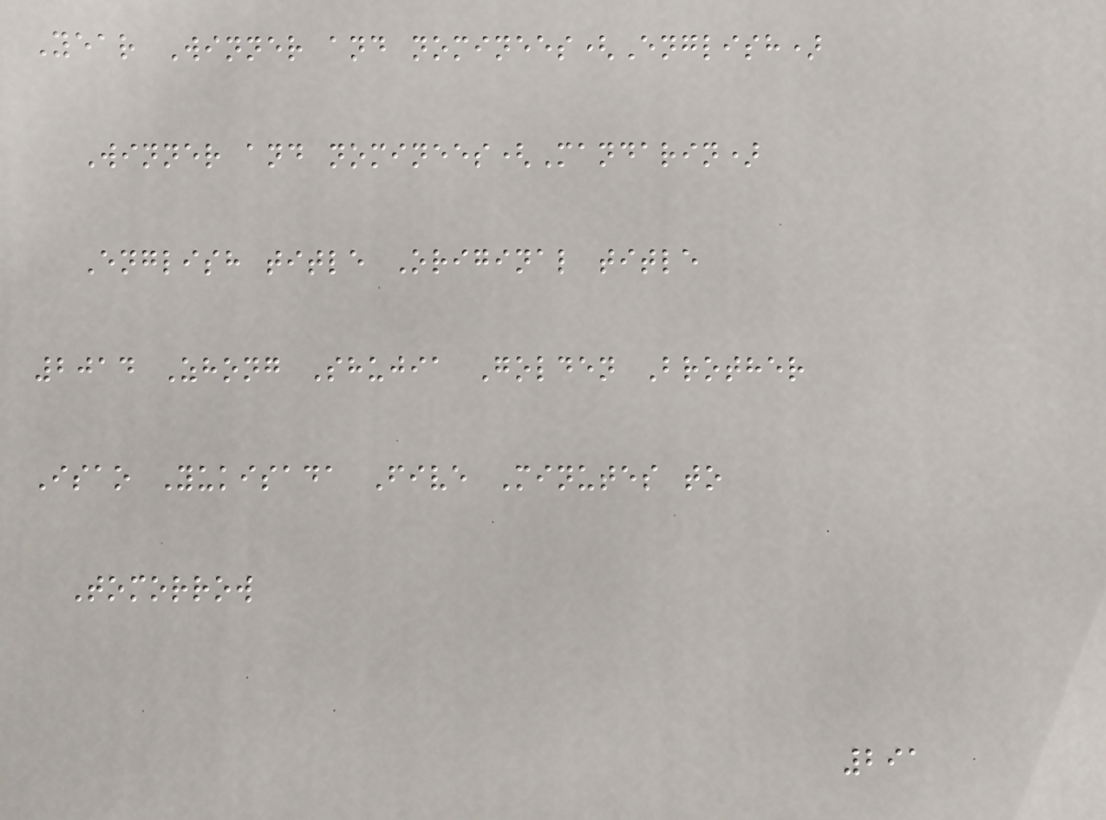Year Winner and nominees(English)
Winner and nominees(Mandarin)
English title Original title
2014 Zhong Shujia Golden Brother
Isao Yukisada Five Minutes to
Tomorrow
291
